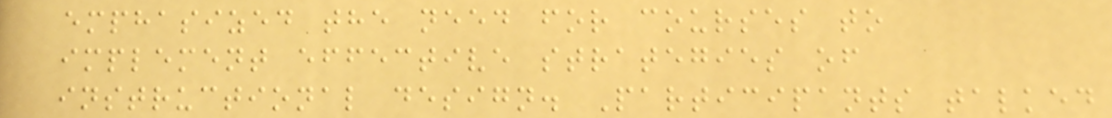emphasized the need for courses to
implement effective strategies of
instructional design. Participants talked
